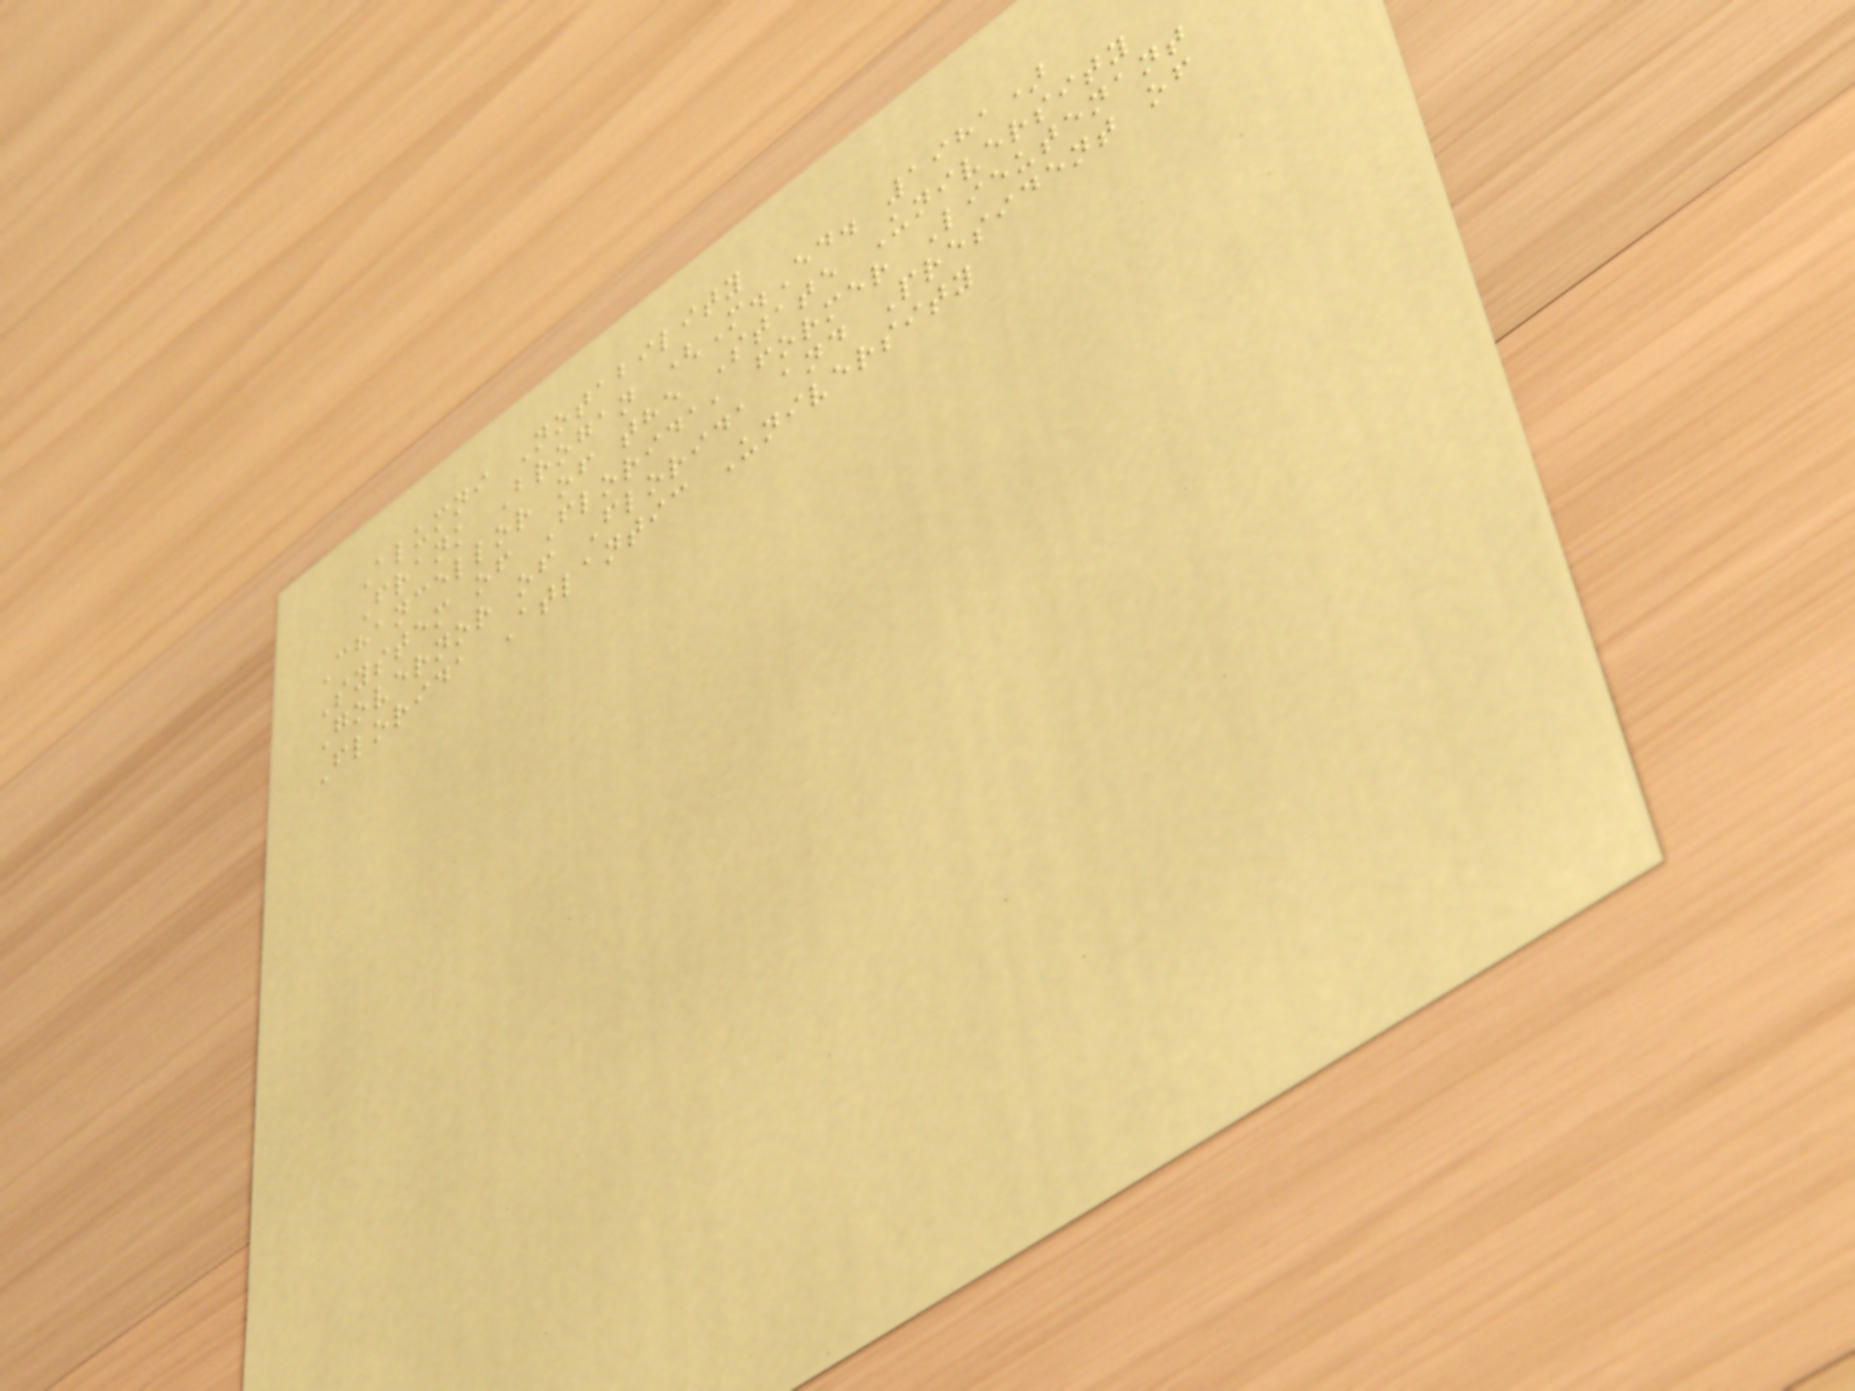Alumni Notability
Frank Brogan (M.Ed. 1981)
Chancellor of the State University
System of Florida, former Lieutenant
Governor of Florida and President of
Florida Atlantic University
